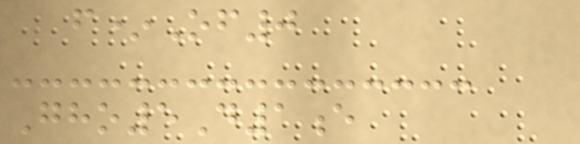f*Of0
Gho5D1e
